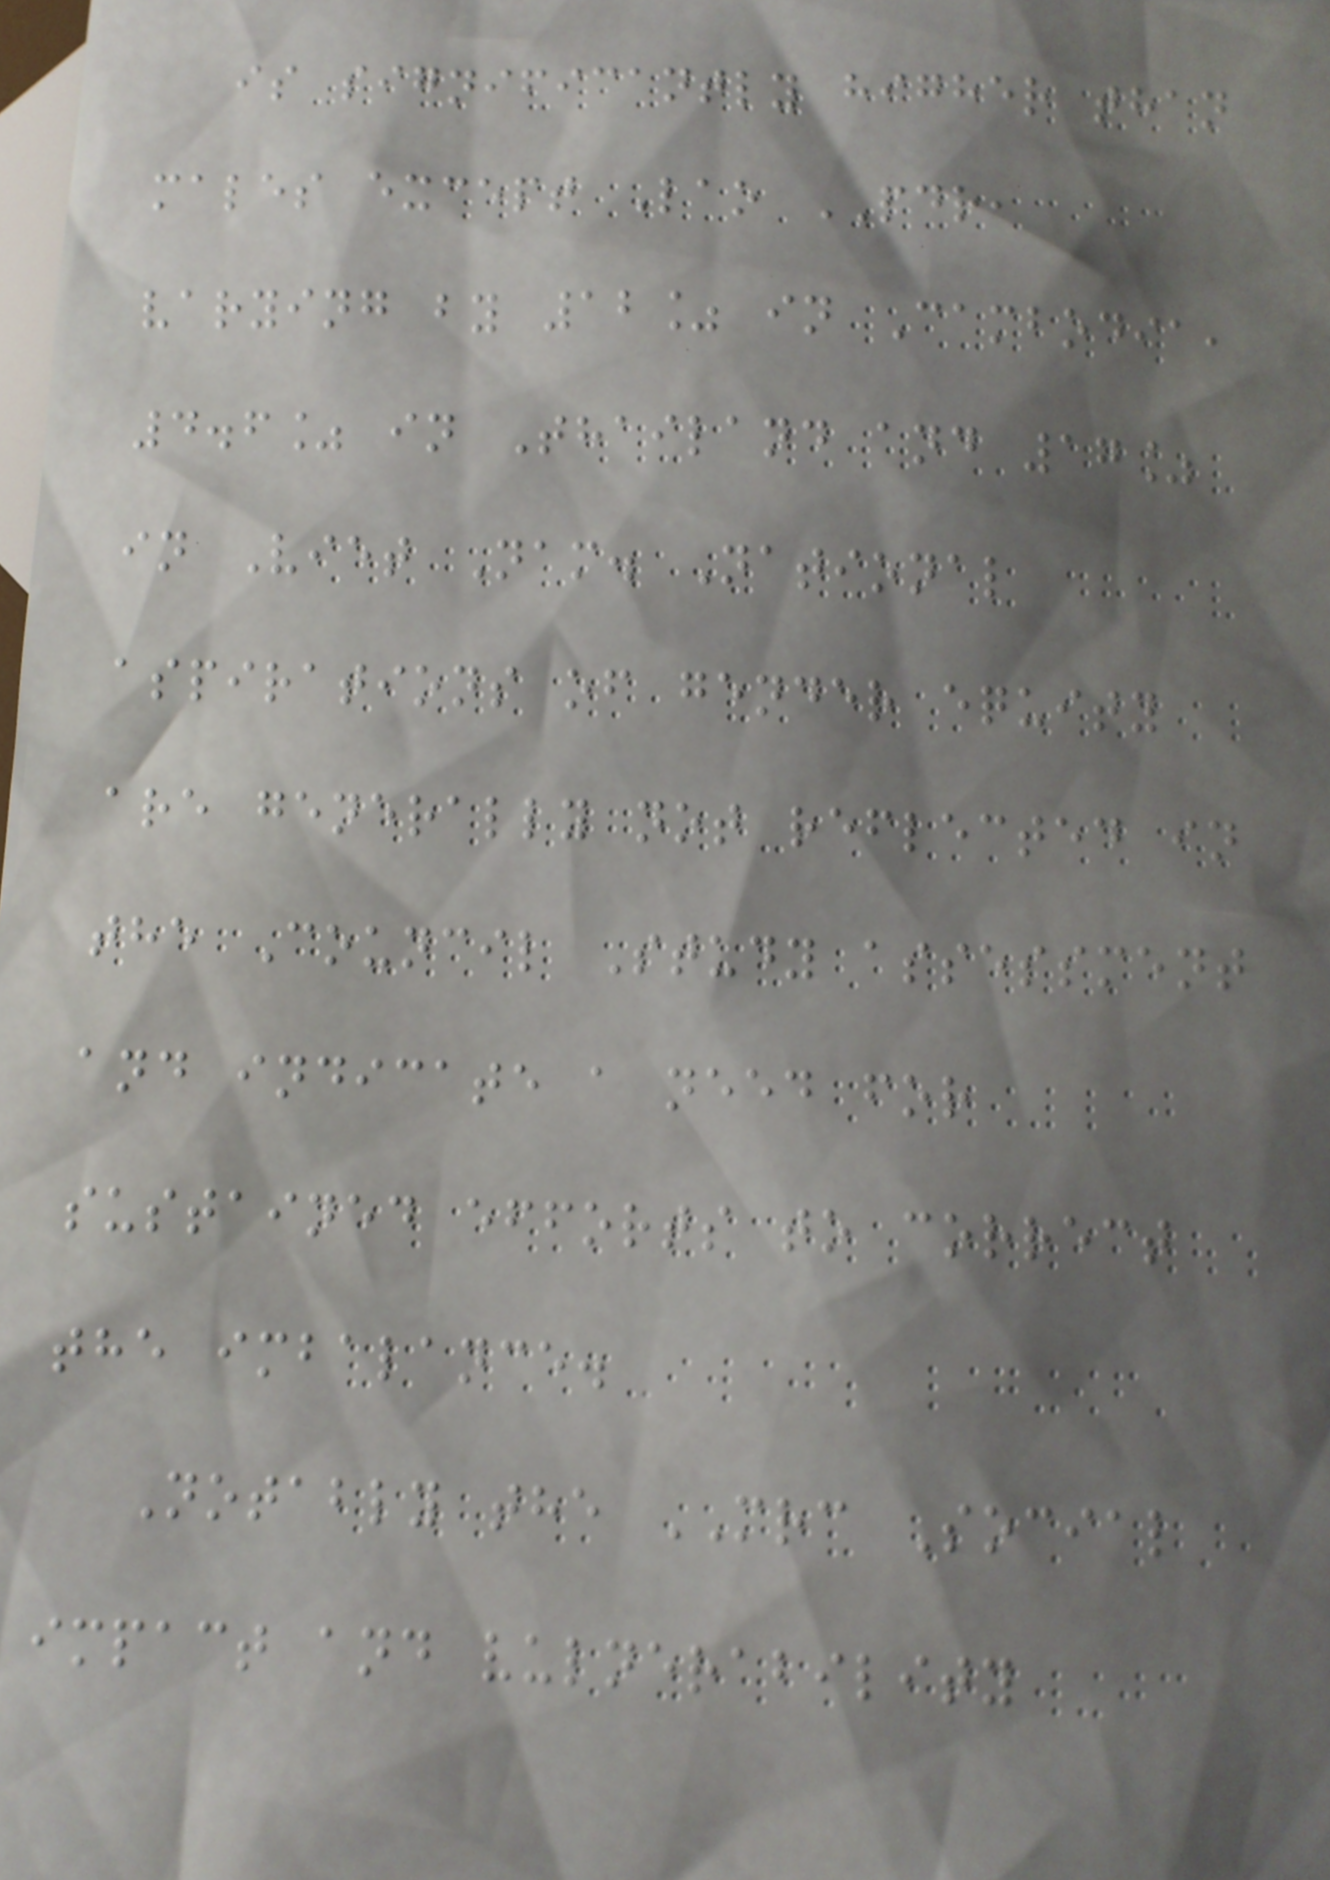is significantly higher than
males except Lao PDR,
varying by 12% in Cambodia,
4.6% in Thailand and 17%
in Viet Nam. National
aspirations of gender equity
are generally not reflected in
the Council Study assessment
and indicate a need for
sustained efforts to correct
the imbalance.
Notably the MRC Social
impact and vulnerability
